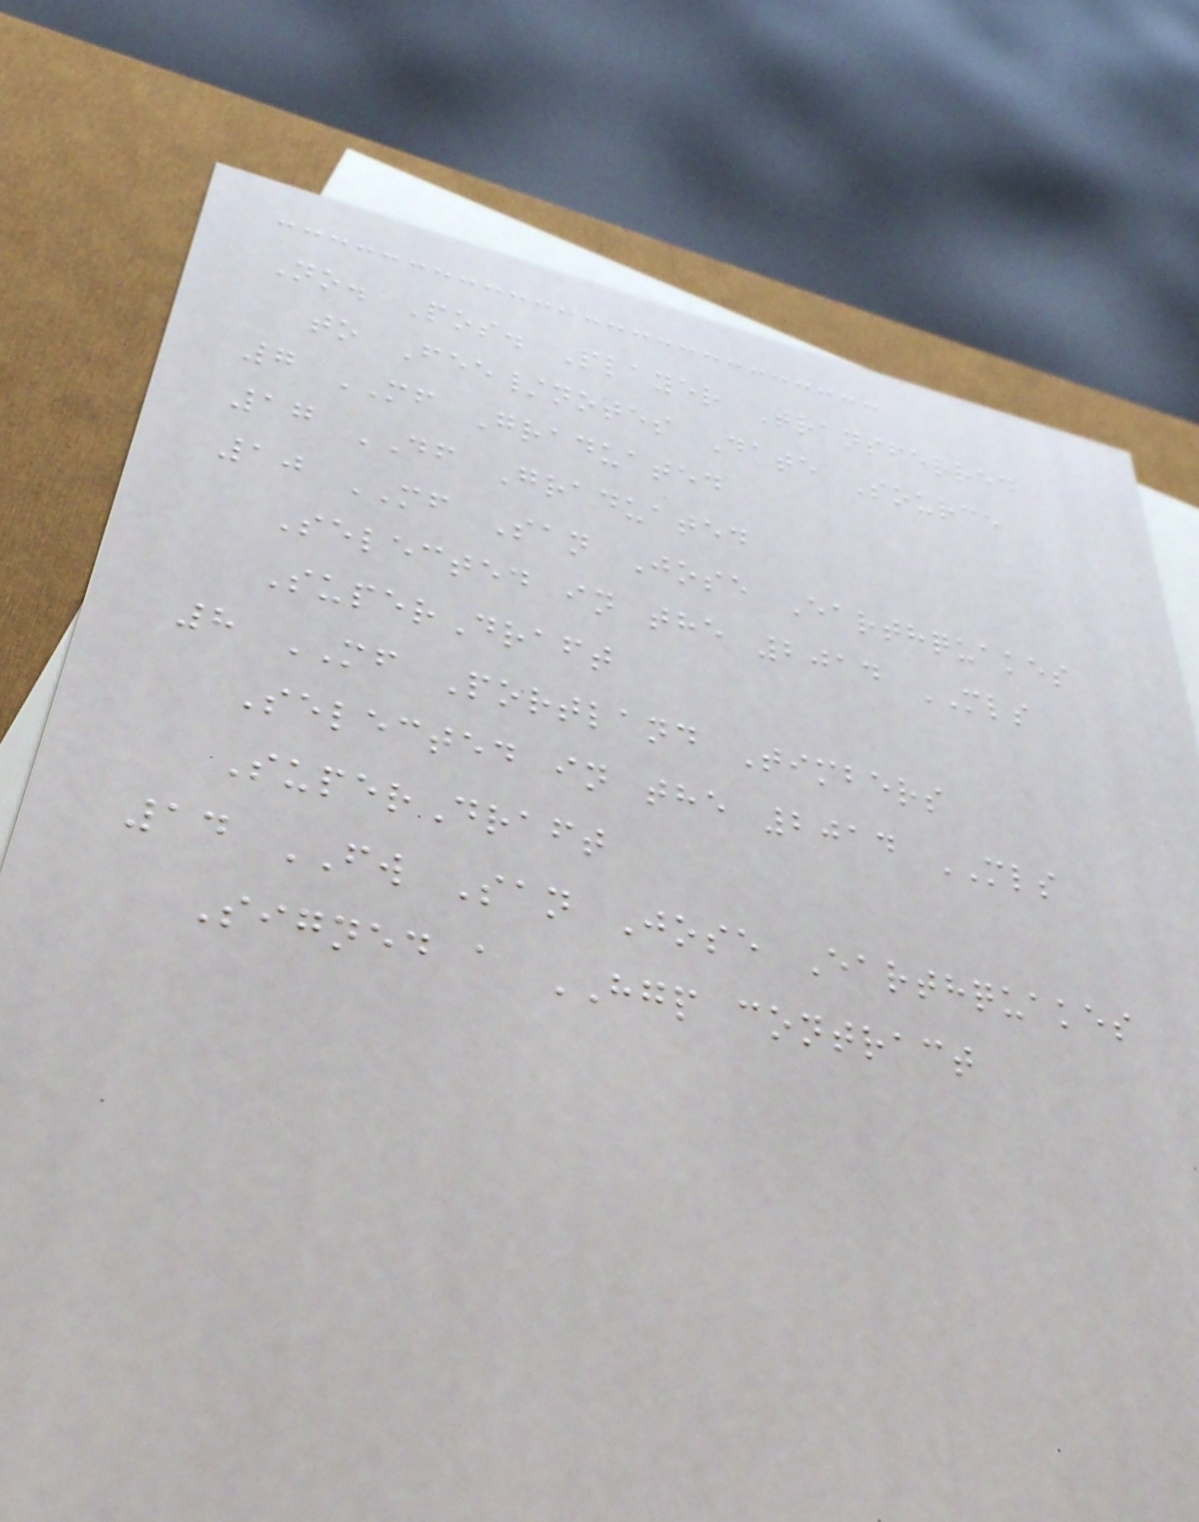No. Pos. Player Transferred
to Fee/notes Date Source
7 MF Graduated
17 DF Graduated
10 MF San Jose Earthquakes
Selected in the 2014 MLS
SuperDraft
8 MF Portland Timbers
Selected in the 2014 MLS
SuperDraft
14 FW San Jose Earthquakes
Signed a HGP contract
